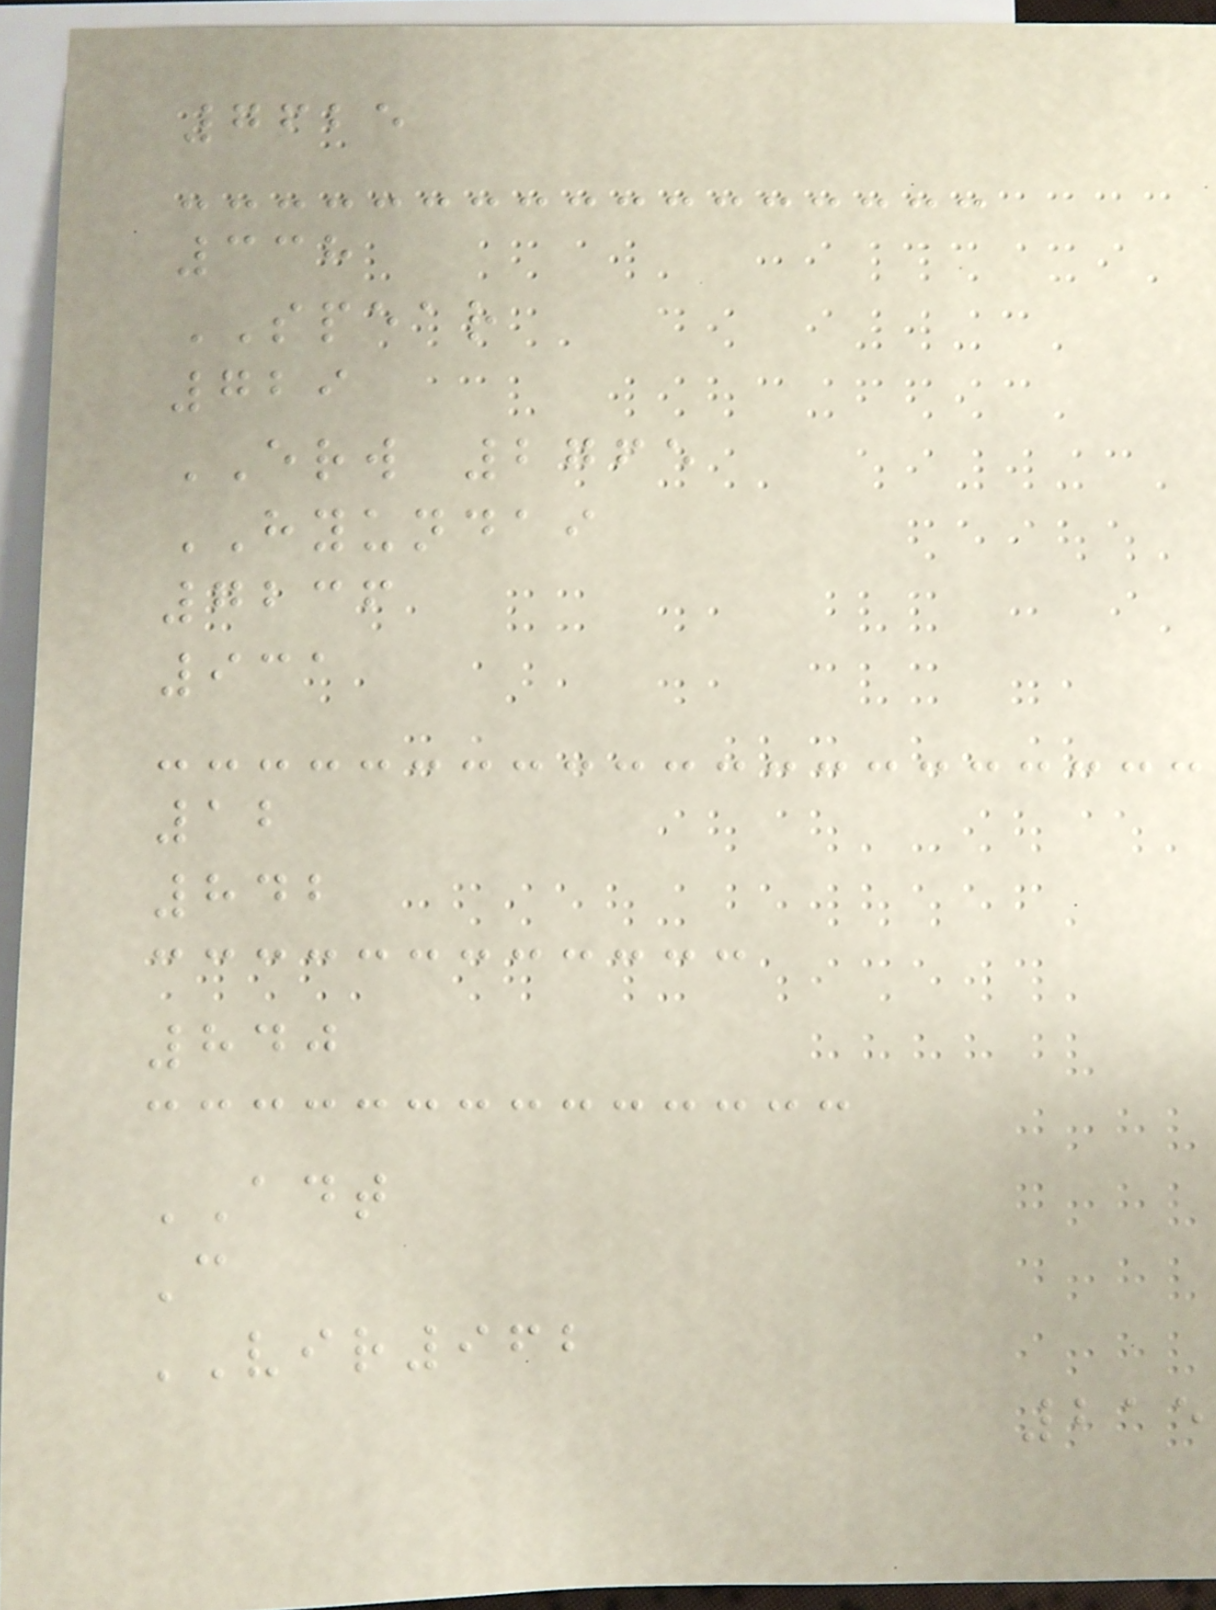7625
338
SPEAR
729
ERW 2765
HYUNDAI
7236
931
12
842
840
ADT
C
VIR962
215
